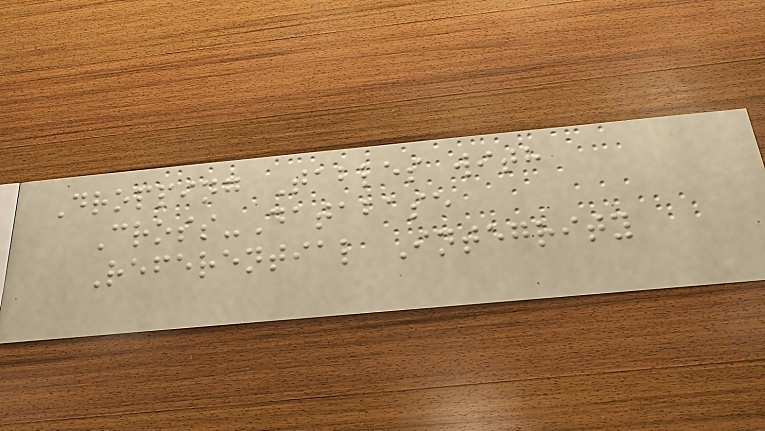Dropping Tables with
Cross-Database
Referential Integrity
